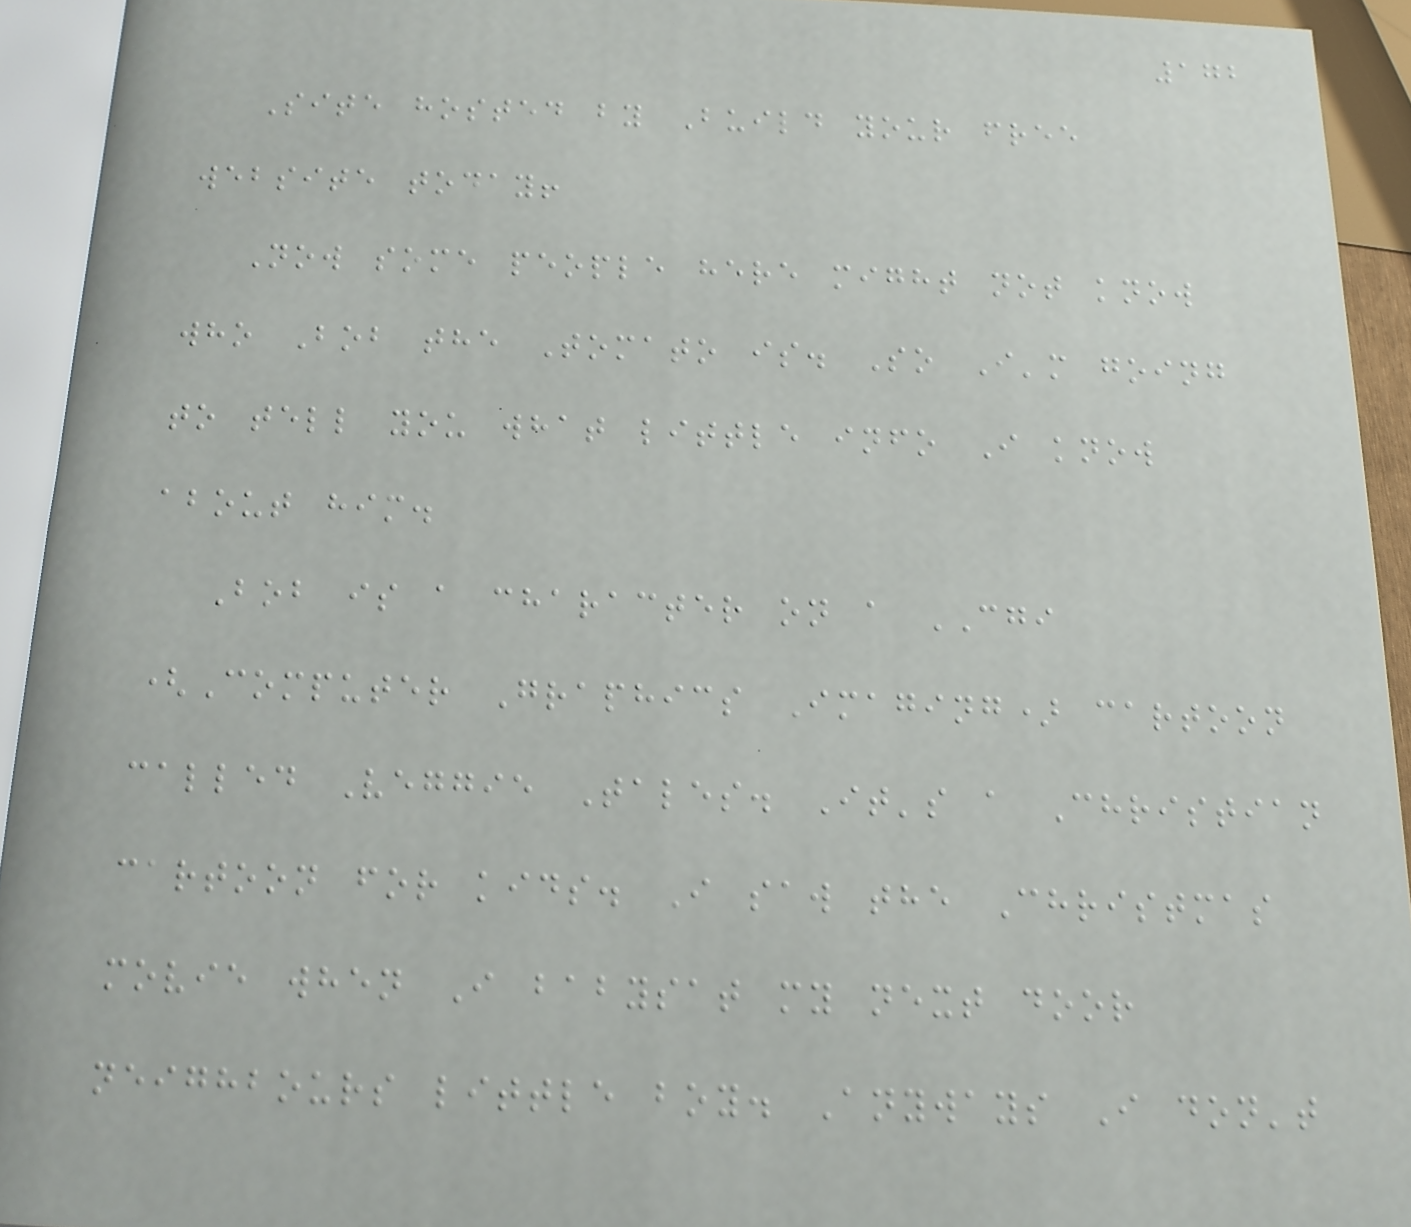172
Site hosted by Build your free
website today!
Now some people here might not know
who Bob the Tomato is. So I'm going
to tell you what little info I know
about him.
Bob is a character on a CGI
(Computer Graphics Imaging) cartoon
called Veggie Tales. It's a Christian
cartoon for kids. I saw the Christmas
movie when I babysat my next door
neighbours little boy. Anyways I don't
